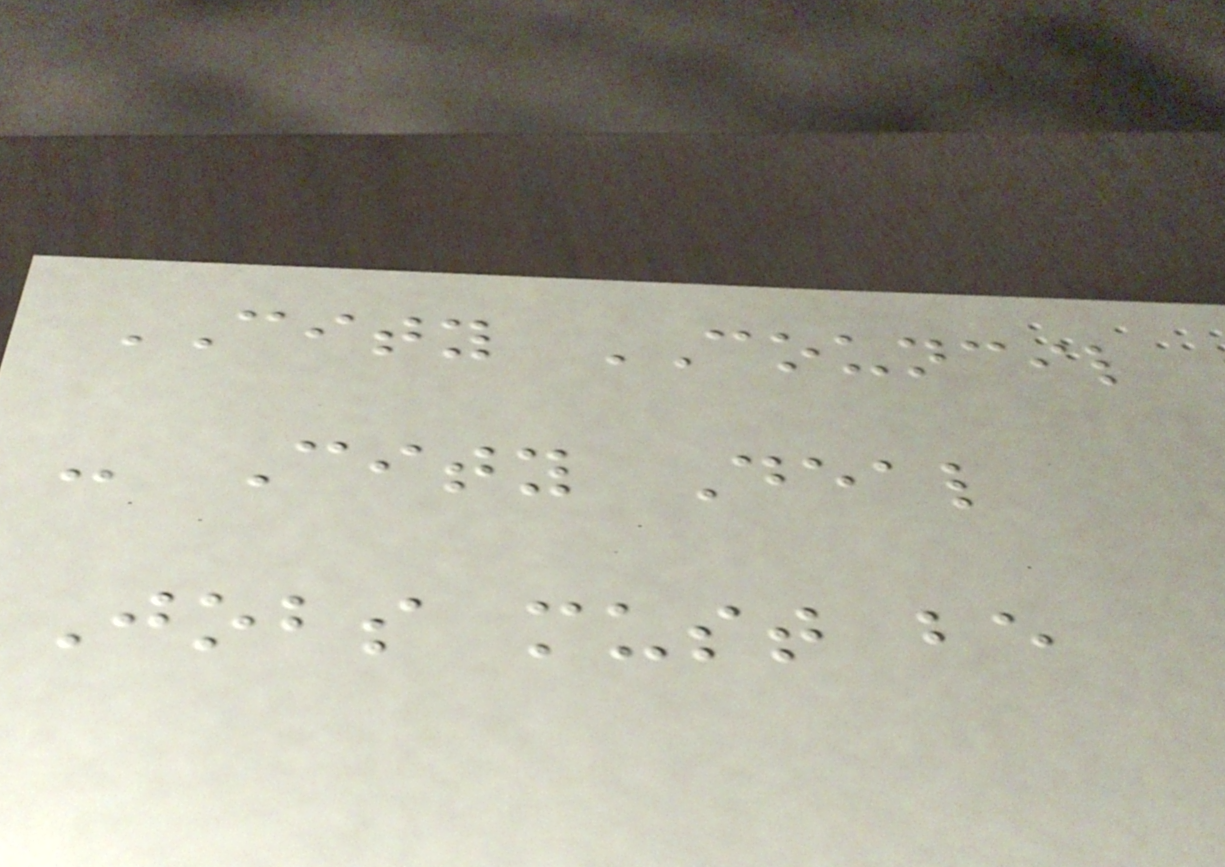CITY COUNCIL
- City Deal
Jobs must be
